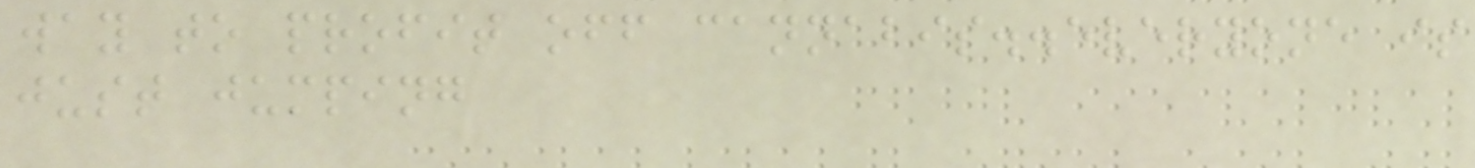way to profit off cannabis..everyone is
just jumping
